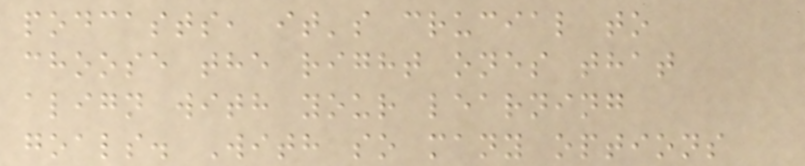podcasts, it's crucial to
choose the right ones that
align with your learning
goals. With so many options
